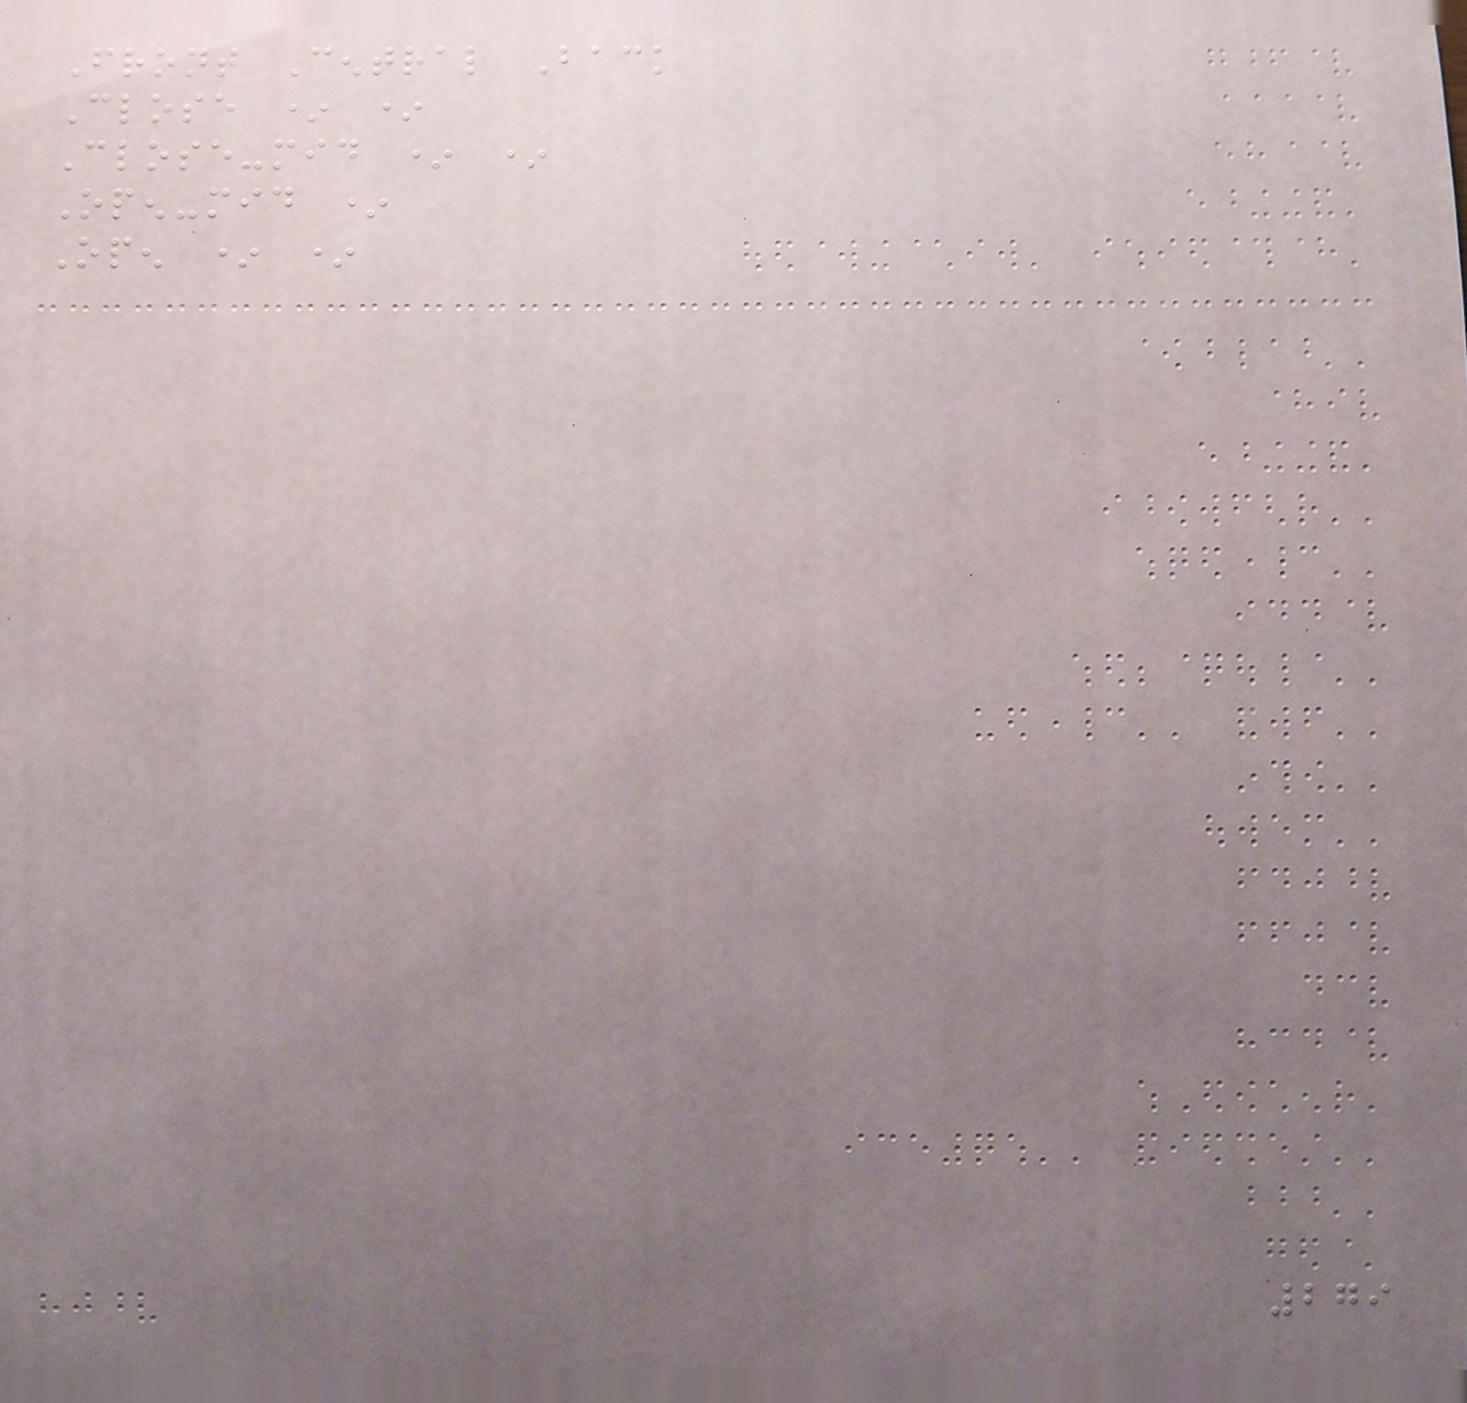Front Central Back
Close * *
Close-mid * *
Open-mid *
Open * *
279
